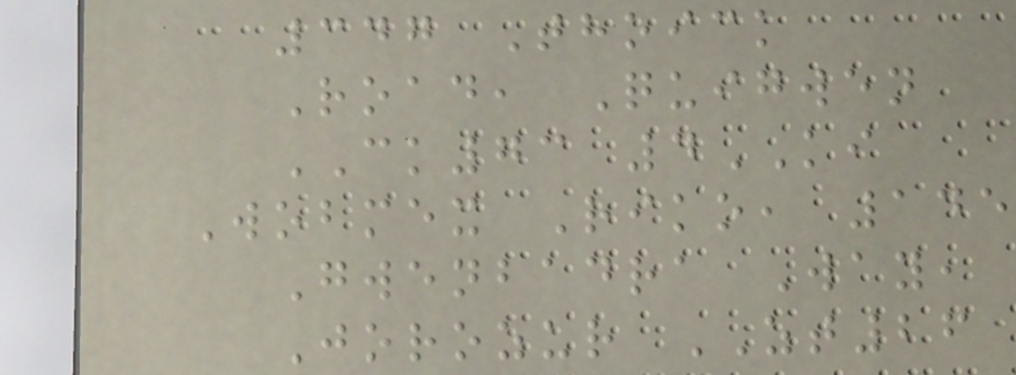347 Thoick
Road, Quigwen
CK73 4KI
Wobmex Riko, 145
Gwenbadra Way,
Jorozur ZT26
